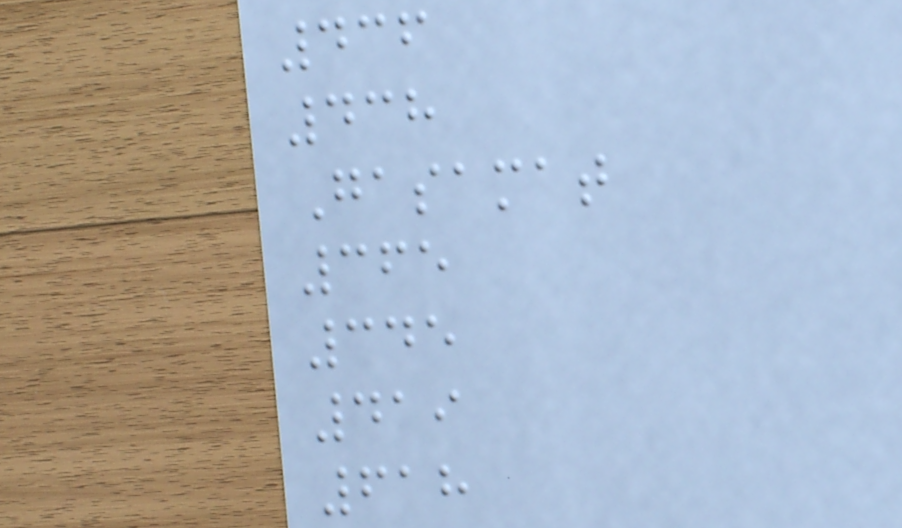436
438
Gasamat
365
345
419
618
